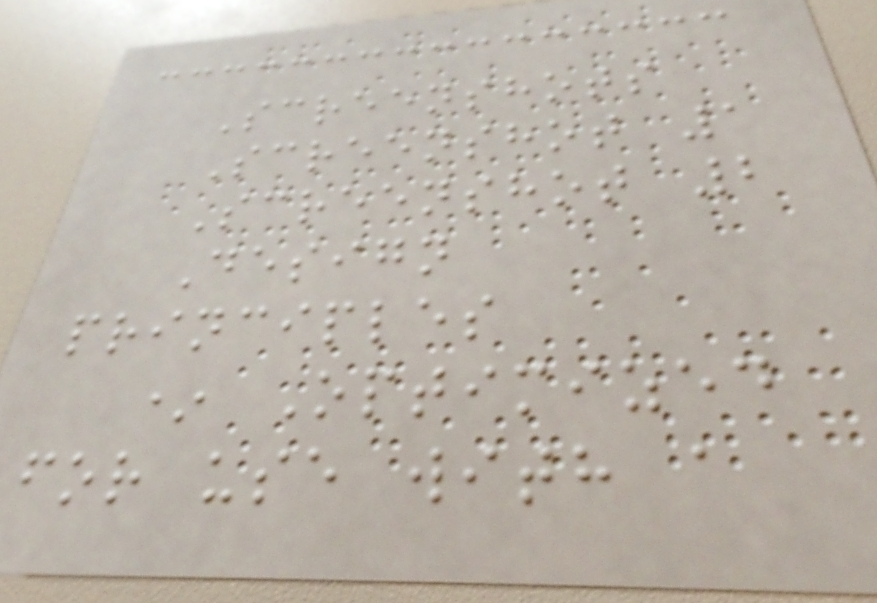Screenshots
Screenshot 1
Screenshot 2
Design
principles
* Optimized
for use with a
